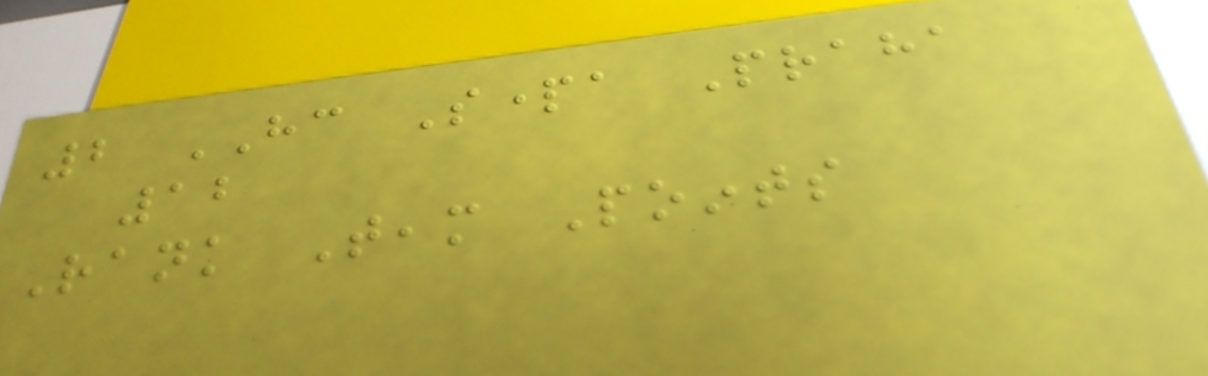2 HC Sparta Praha
12
Rank Team Points
